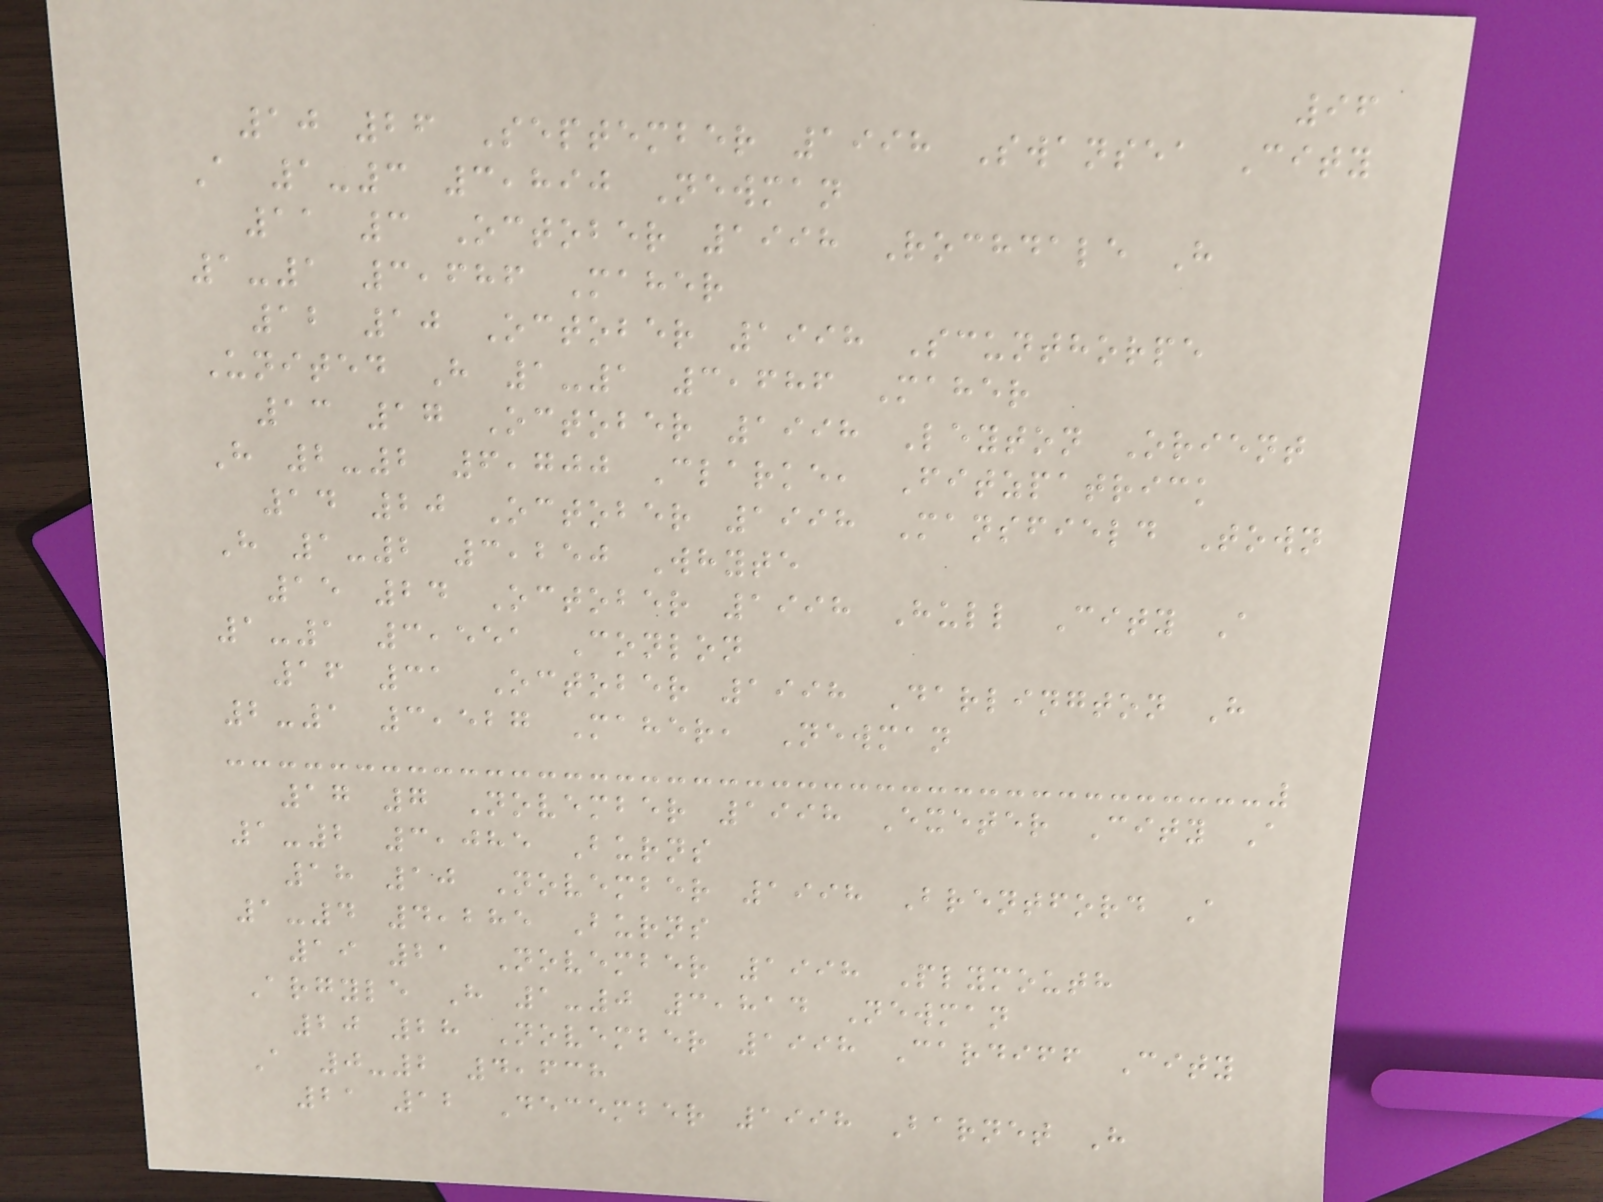96
10 26 September 1998 Swansea City
A 1-3 3,890 Newman
11 3 October 1998 Rochdale H
1-1 3,686 Maher
12 10 October 1998 Scunthorpe
United H 1-1 3,686 Maher
13 17 October 1998 Leyton Orient
H 2-2 6,700 Clarke, Fitzpatrick
14 20 October 1998 Mansfield Town
H 1-2 3,250 Whyte
15 24 October 1998 Hull City A
1-1 3,551 Conlon
16 31 October 1998 Darlington H
2-1 3,527 Maher, Newman
17 7 November 1998 Exeter City A
1-2 3,085 Burns
18 10 November 1998 Brentford A
1-4 4,285 Burns
19 21 November 1998 Plymouth
Argyle H 1-0 3,814 Newman
20 28 November 1998 Cardiff City
A 0-2 4,638
21 12 December 1998 Barnet H
